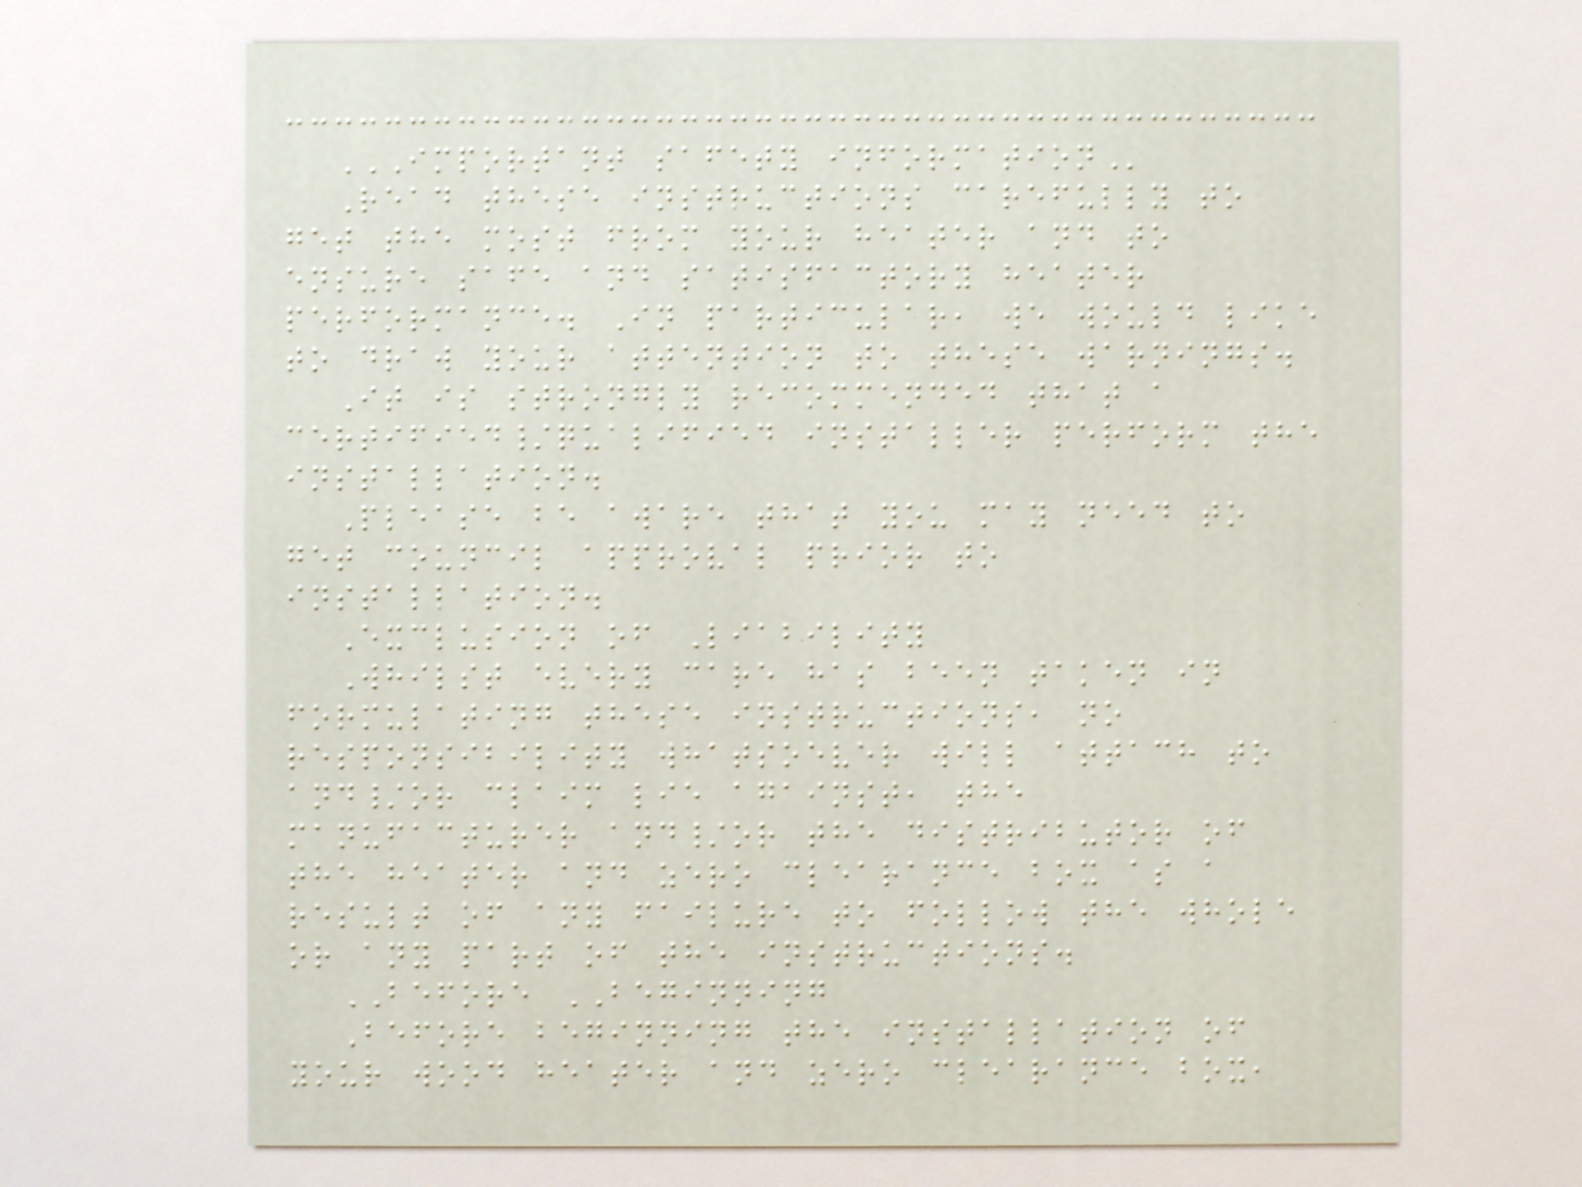IMPORTANT SAFETY INFORMATION
Read these instructions carefully to
get the most from your heater and to
ensure safe and satisfactory heater
performance. In particular, we would like
to draw your attention to these warnings.
It is strongly recommended that a
certified/qualified installer perform the
installation.
Please be aware that you may need to
get council approval prior to
installation.
Exclusion of Liability
Whilst every care has been taken in
formulating these instructions, no
responsibility whatsoever will attach to
and/or claim lie against, the
manufacturer and/or the distributor of
the heater and zero clearance box as a
result of any failure to follow the whole
or any part of the instructions.
BEFORE BEGINNING
Before beginning the installation of
your wood heater and zero clearance box,
